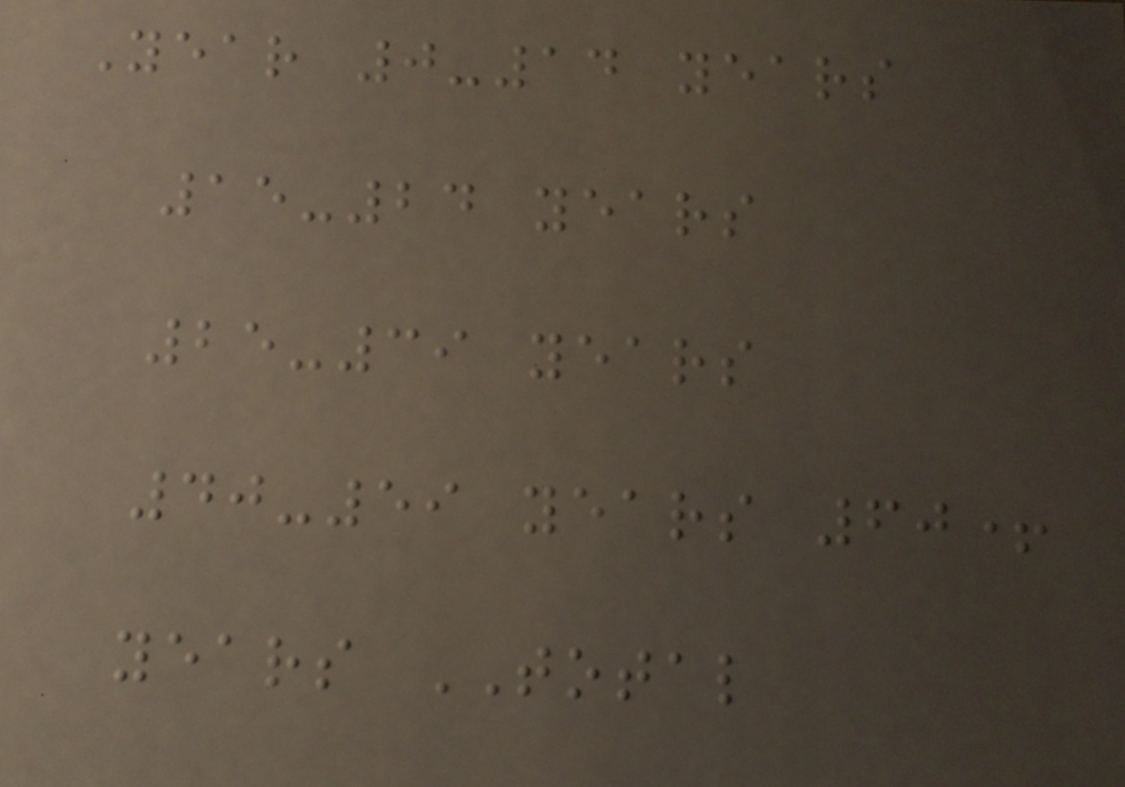Year 0-14 years
15-24 years
25-39 years
40-59 years 60+
years TOTAL
